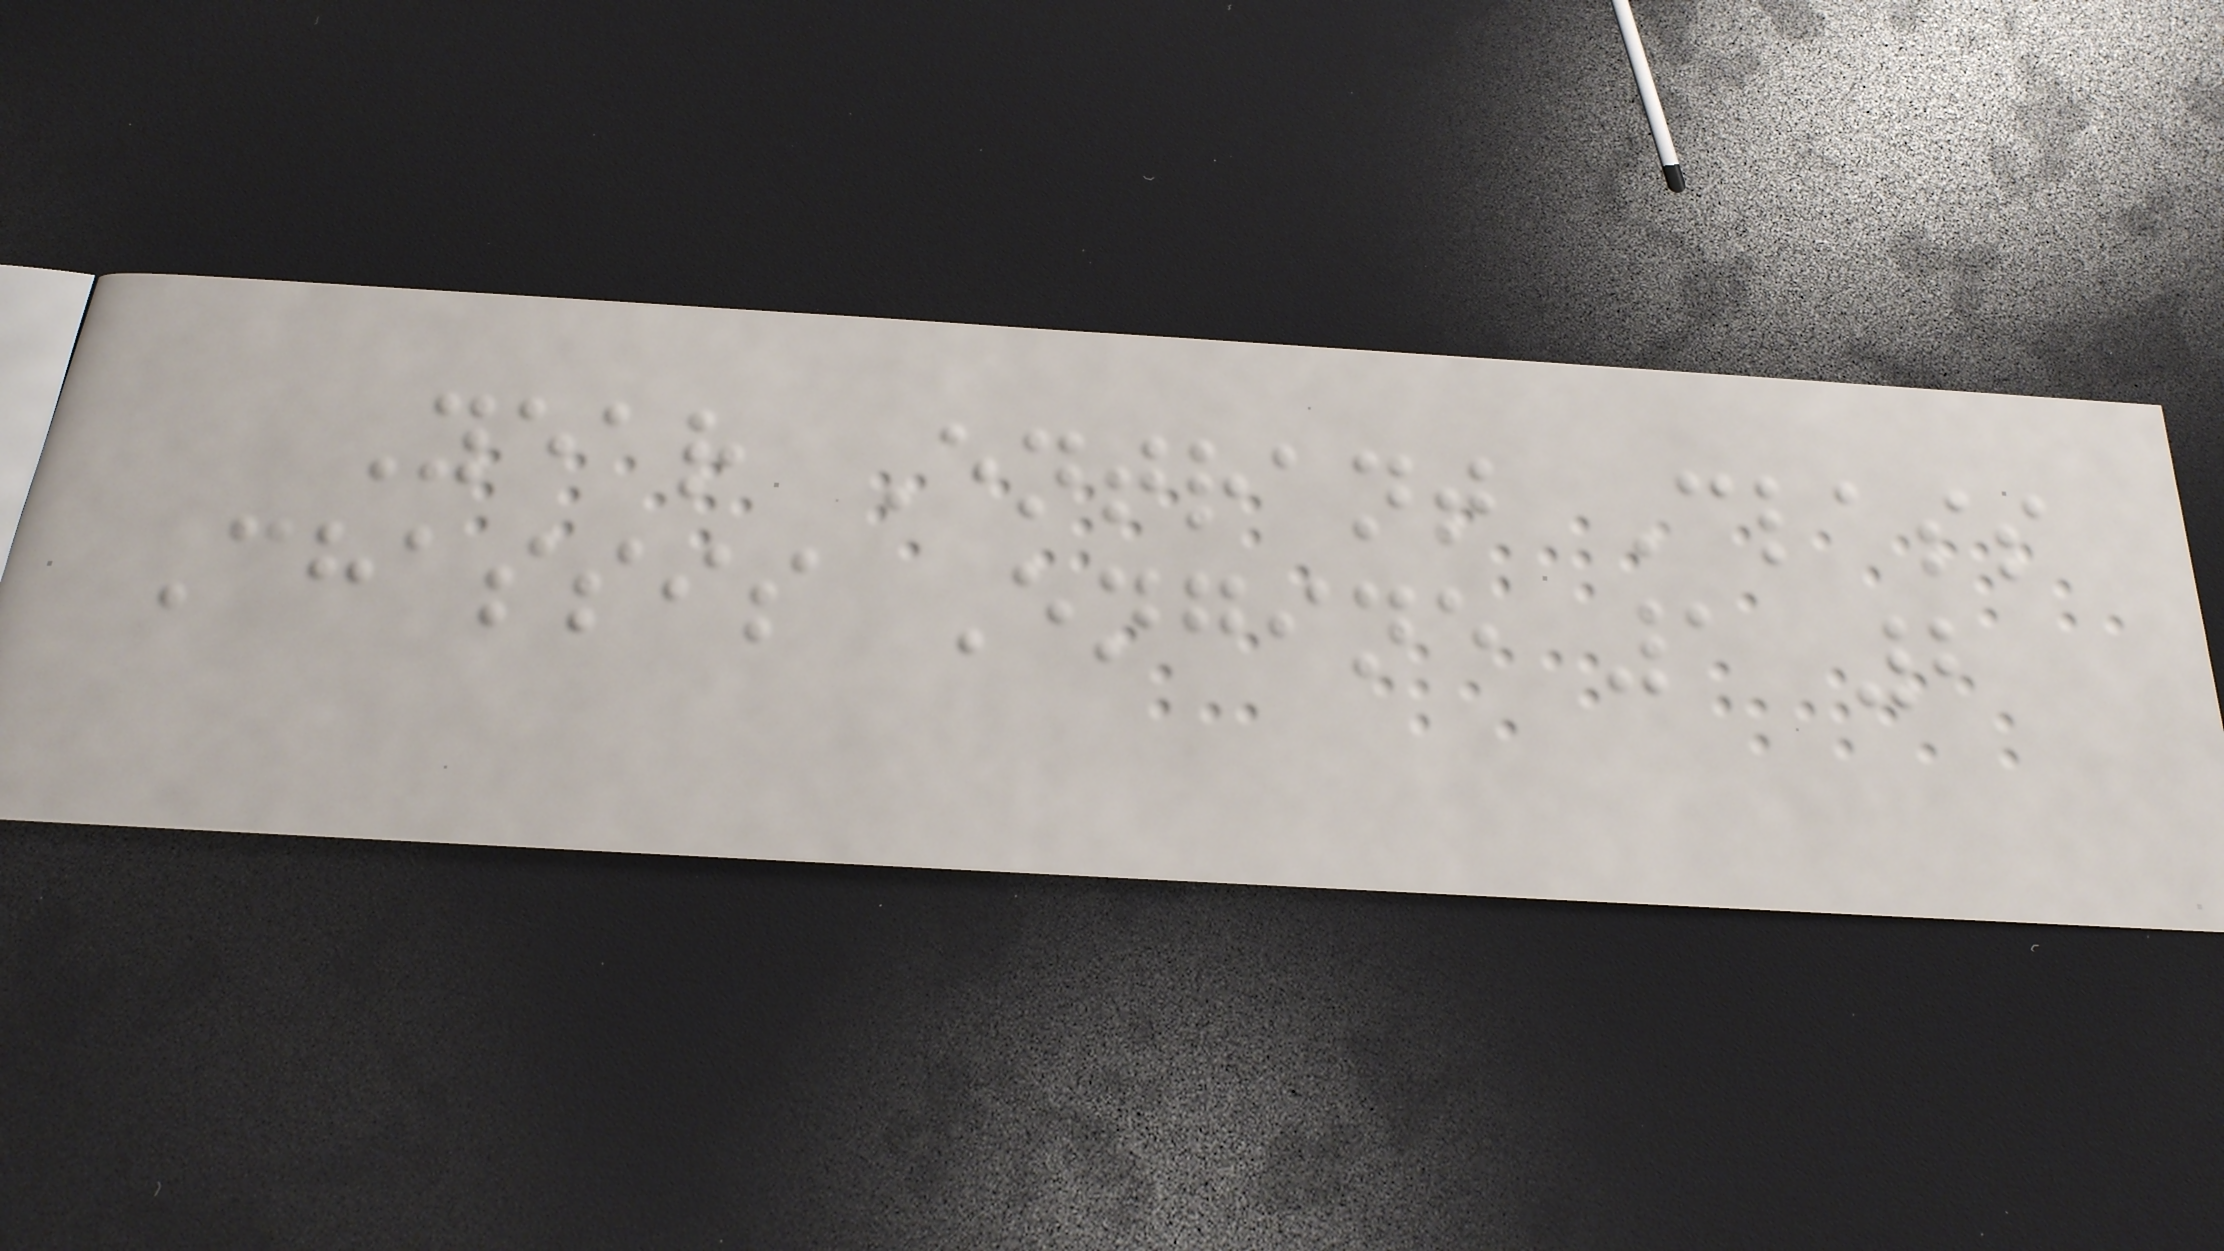Year Entrant Class
Chassis Engine 1 2
